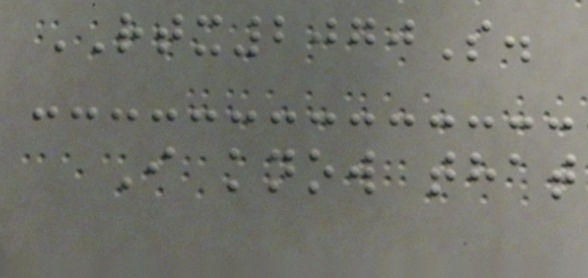RTX2070S.
I know that
